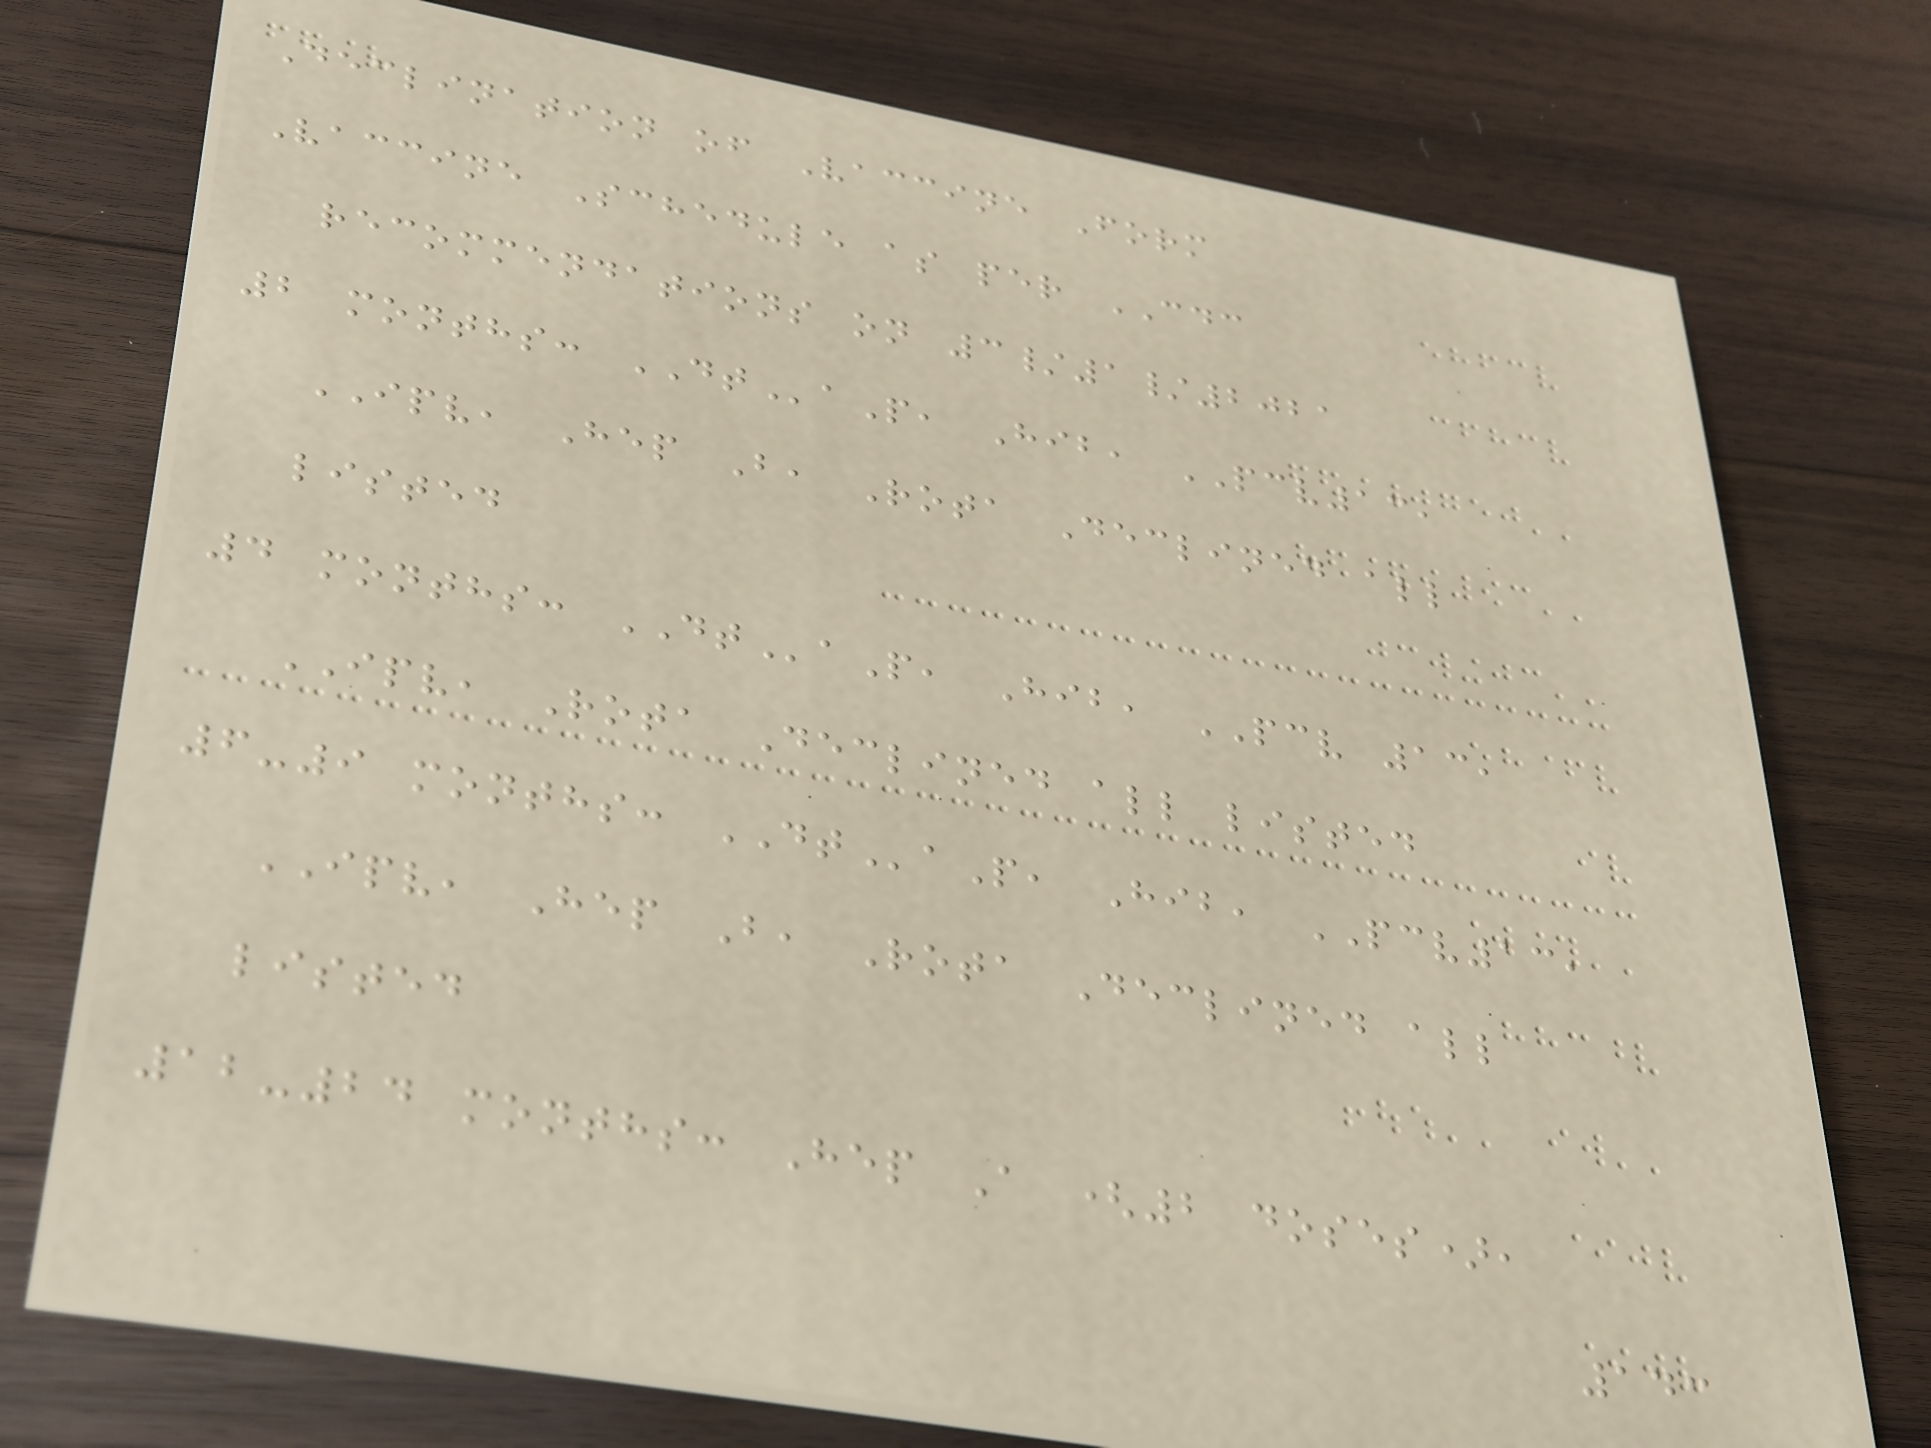Declination of Vaccine Form
Vaccine Schedule as per CDC
recommendations on 3/1/2021
2 months: DTaP, Hib, PCV13,
IPV, Hep B, Rota Declined all
listed
4 months: DTaP, Hib, PCV 13,
IPV, Rota Declined all listed
6-9 months: DTaP, Hib, PCV13,
IPV, Hep B, Rota Declined all
listed
12-24 months: Hep A (2 doses),
143
